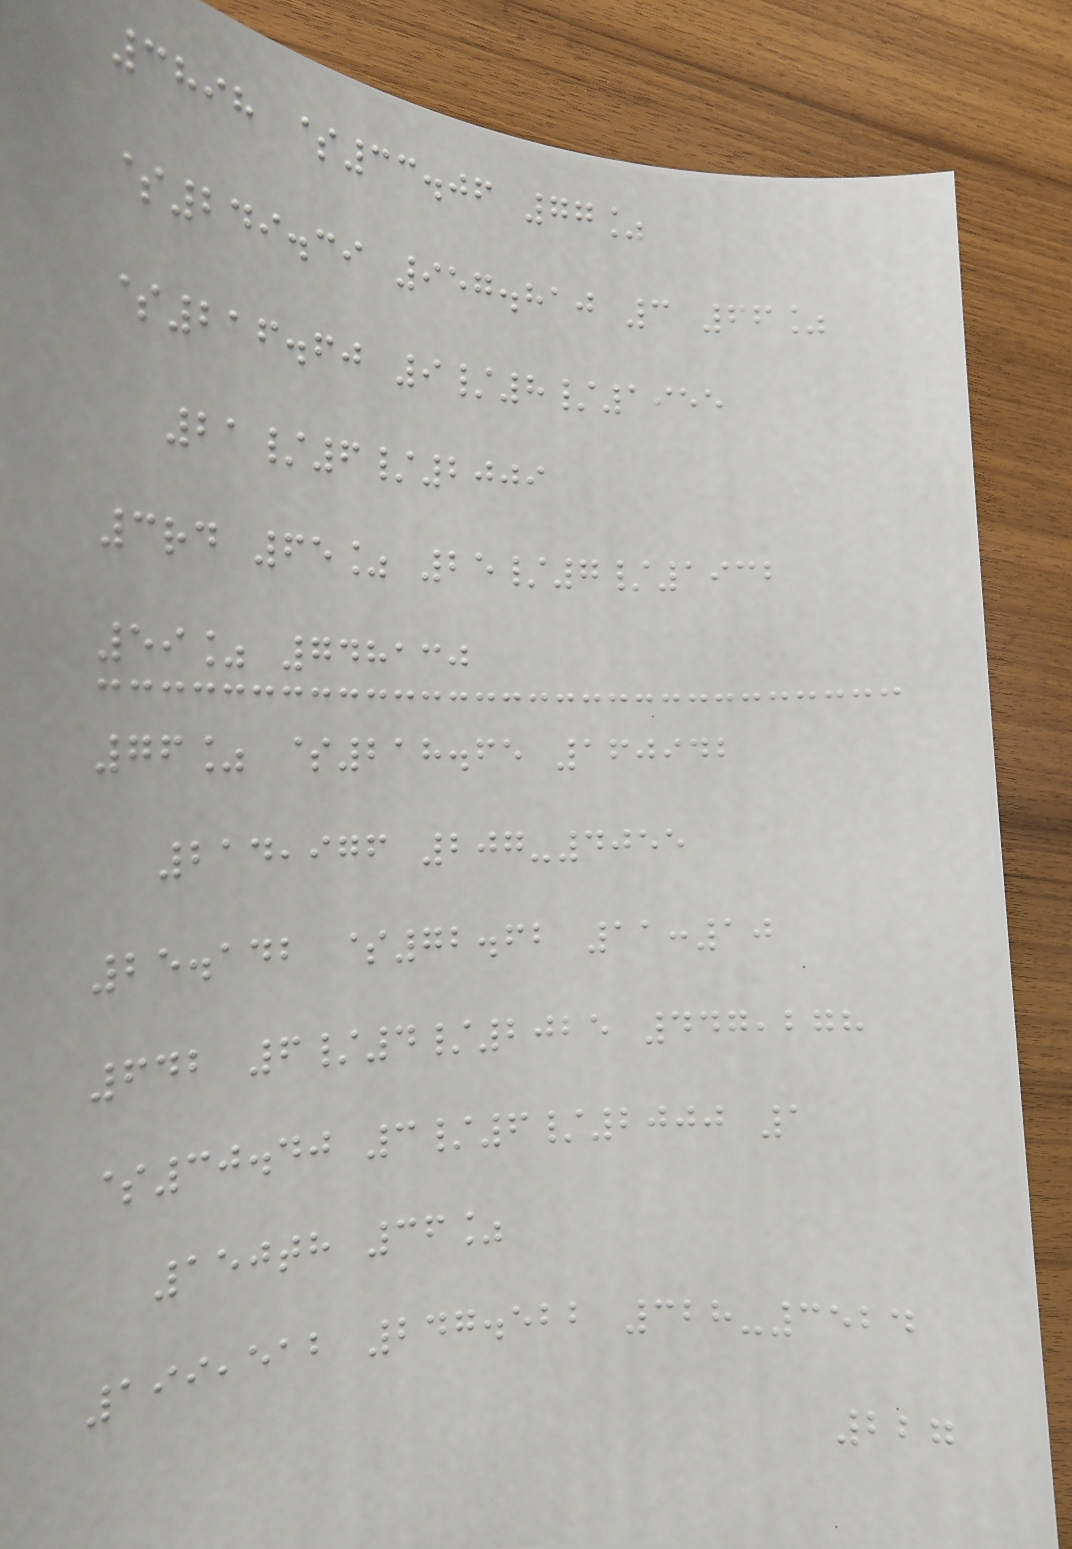3898 $33.06 77%
$249.39 957.810 3 66%
$216.60 9/8/1955
21/6/2009
3rd 65% 25/7/1932
59% 748130
76% $218.65 160942
214,976 207-4055
25.142 $72.62 11:10
642 6/4/2025 447,278
$30.40 3/6/2000 1
150th 36%
199,512 247.522 328-3524
227
